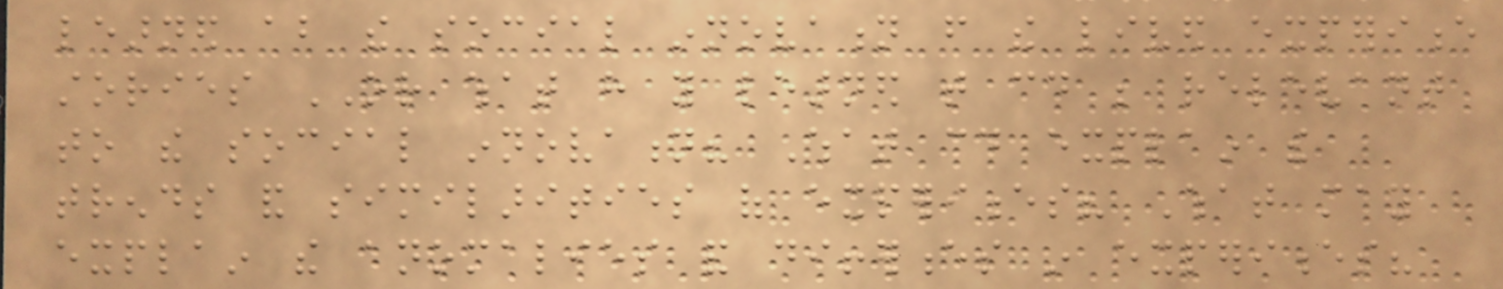learned about the social innovation from the lived experience
stories OR what have you learned that could be relevant
to the social innovation? What could explain the
trends and similarities of experiences? What may
explain the anomalies and differences in experiences?
